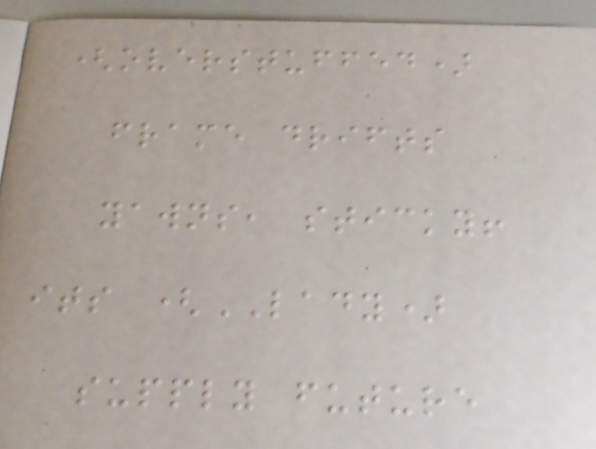(overstuffed)
frame drifts
yawns, sticky!
its (LADY)
supply future
